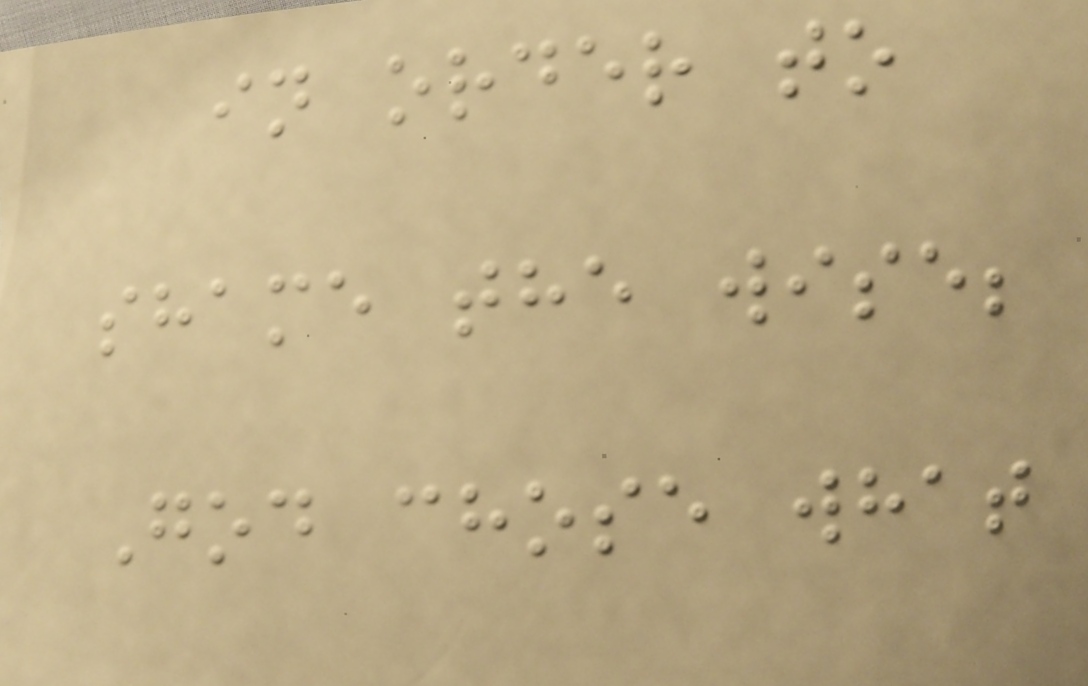in order to
shame the wise;
God chose what
